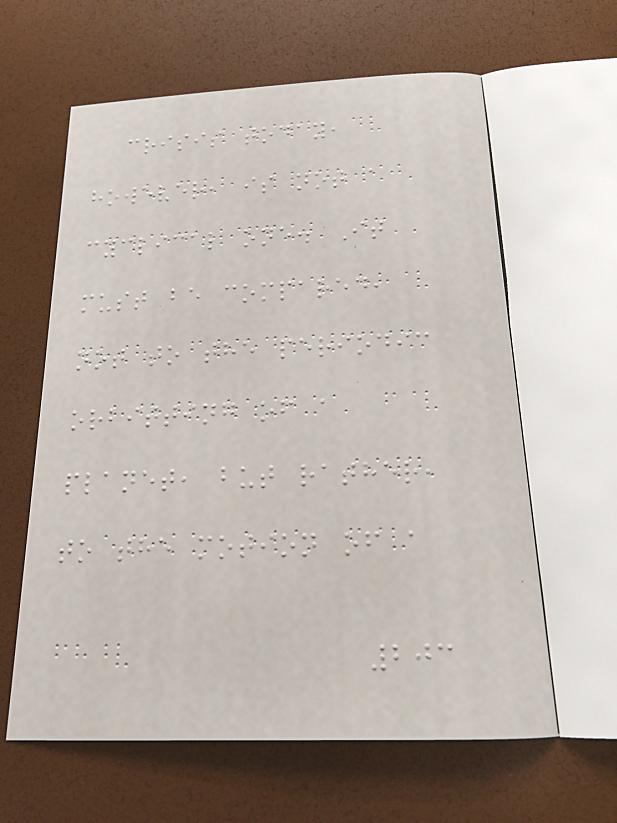crisis today,
however, is not a
cyclical one. It
must be compared,
not to the periodic
orbitting of a
planet, but rather,
to the motion of a
203
